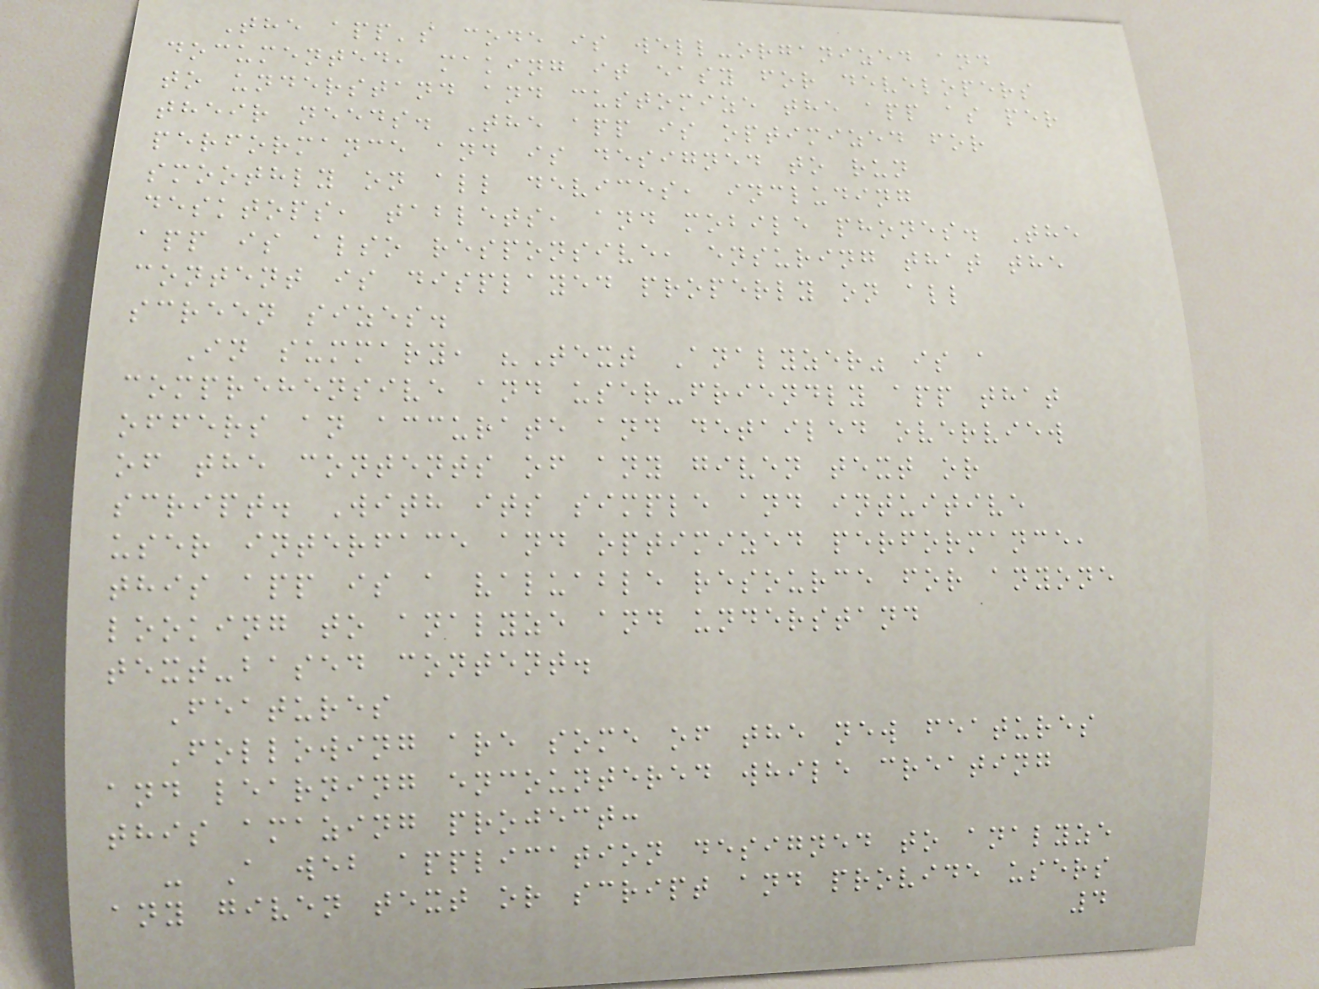The app's code is well-organized and
documented, making it easy for developers
to understand and customize the app as per
their needs. The app is optimized for
performance and is designed to run
smoothly on all devices, including
desktops, tablets, and mobile phones. The
app is also responsive, ensuring that the
content is displayed properly on all
screen sizes.
In summary, "Text Analyzer" is a
comprehensive and user-friendly app that
offers an accurate and detailed overview
of the contents of any given text or
script. With its simple and intuitive
user interface and optimized performance,
this app is a valuable resource for anyone
looking to analyze and understand
text-based content.
Features
Following are some of the new features
and learning encountered while creating
this amazing project:
- A web application designed to analyze
any given text or script and provide users
4
